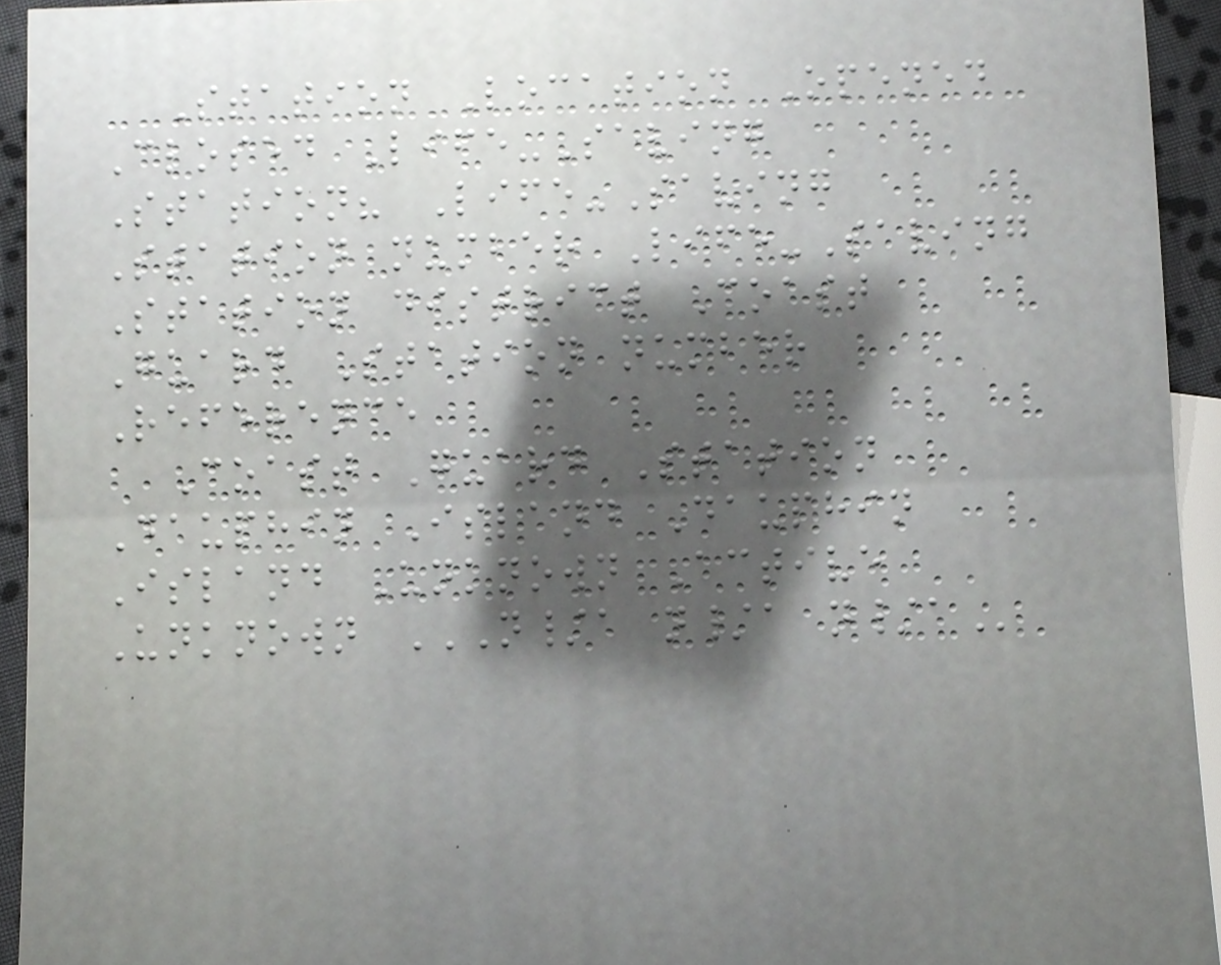Station Location Opened
Closed Life-Saving
Station? Life-Saving
Station number Life-Saving
Station district Coast
Guard Station number
Reference
Coast Guard Station
Dauphin Island Dauphin
Island Unknown Active
Unknown N/A N/A N/A
